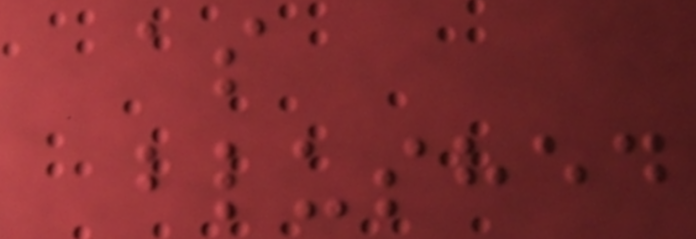as
blushed
